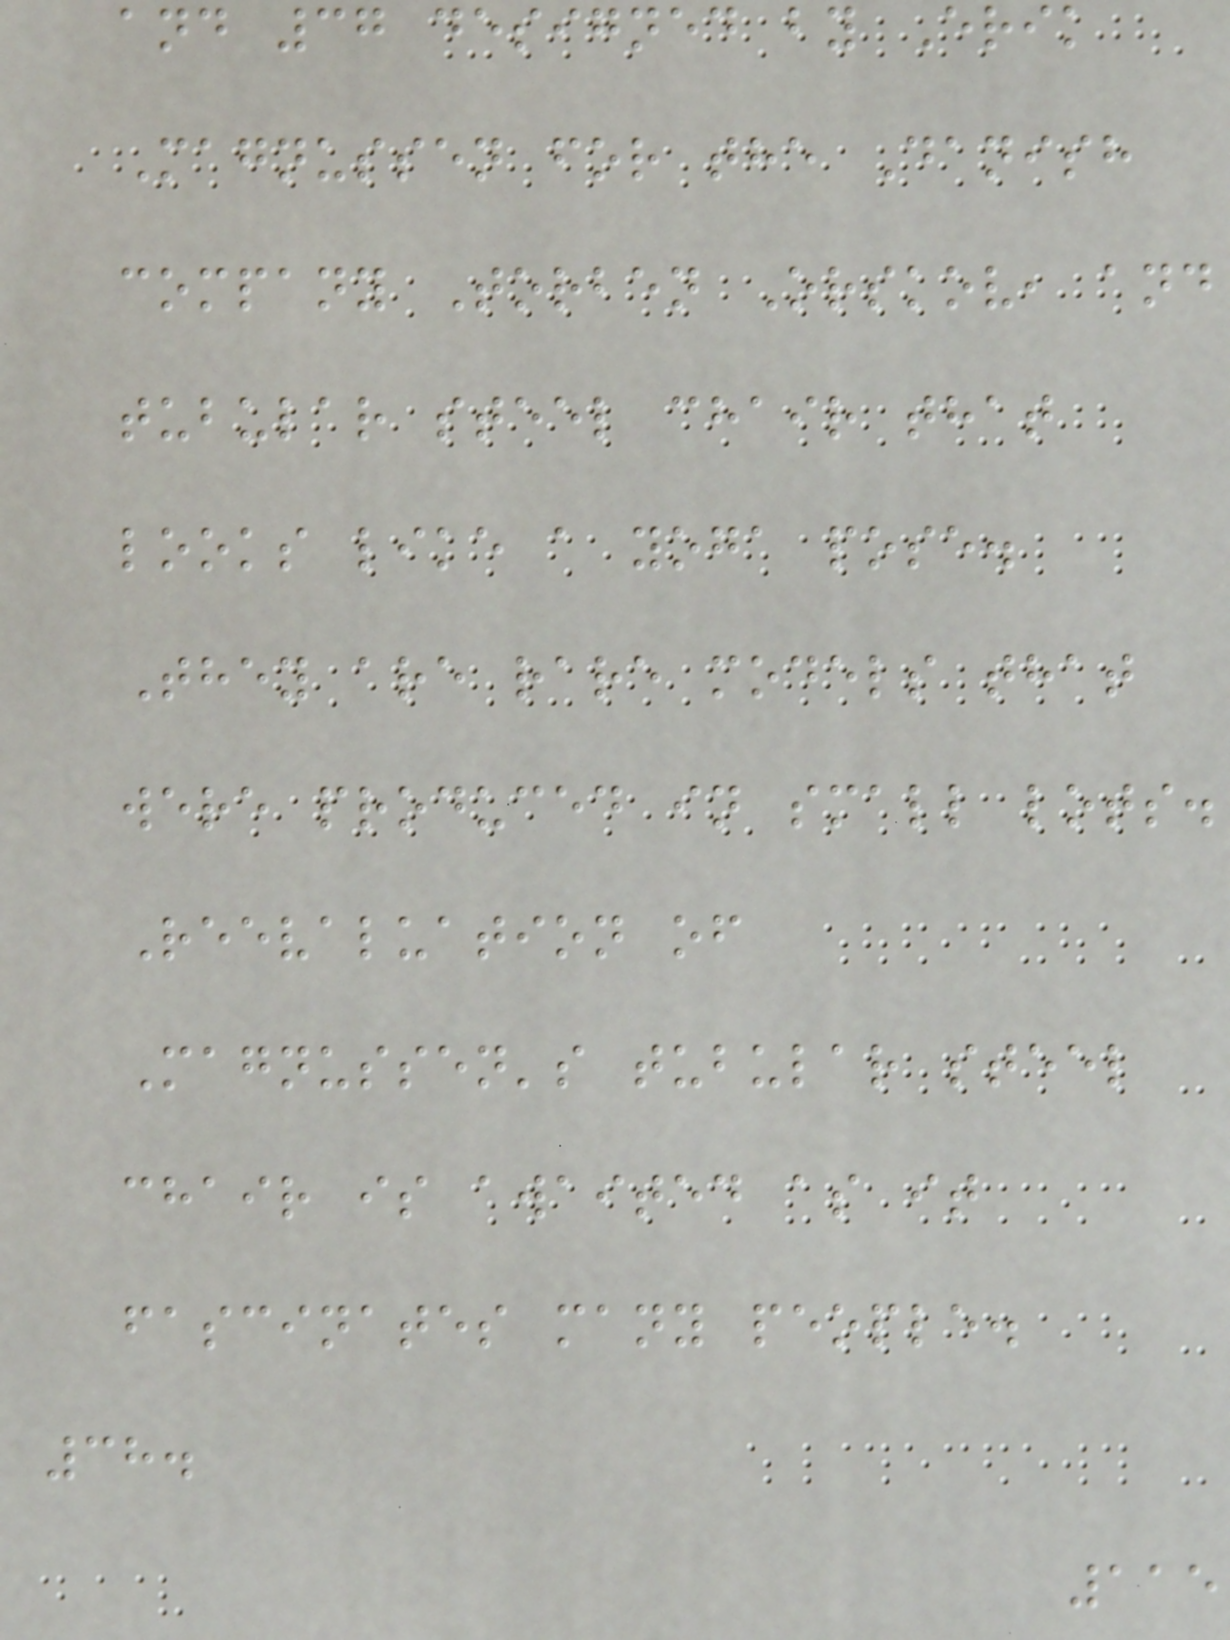and 37 designed by Erik
Magnussen for the Danish
company Torben Orskov, and
tubular steel chair that
looks like a yoga pose.
They are rare models that
were produced in small lots.
Reevaluation of
Magnussen's tubular steel
chair is awaited as it
fascinates many people.
38.
115
